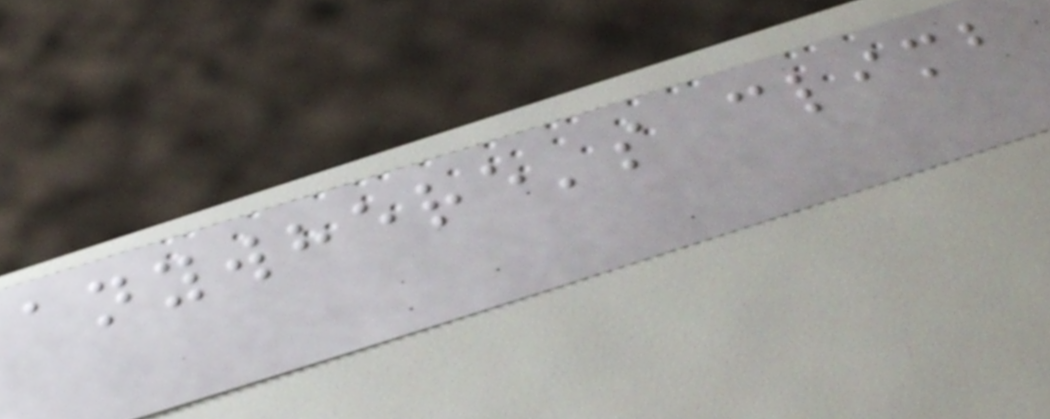anywhere's climb
